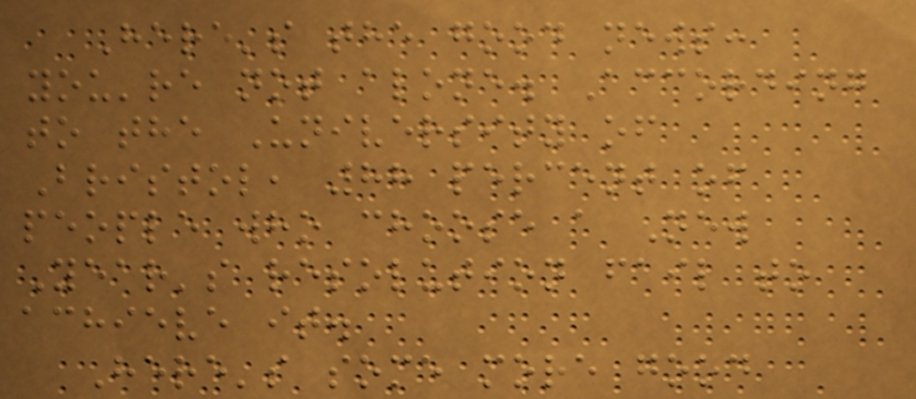Here's the good news:
you're not alone. According
to the University of
Bristol, 88 percent of
people who choose a New
Year's resolution fail to
achieve it.
Here's some more good
